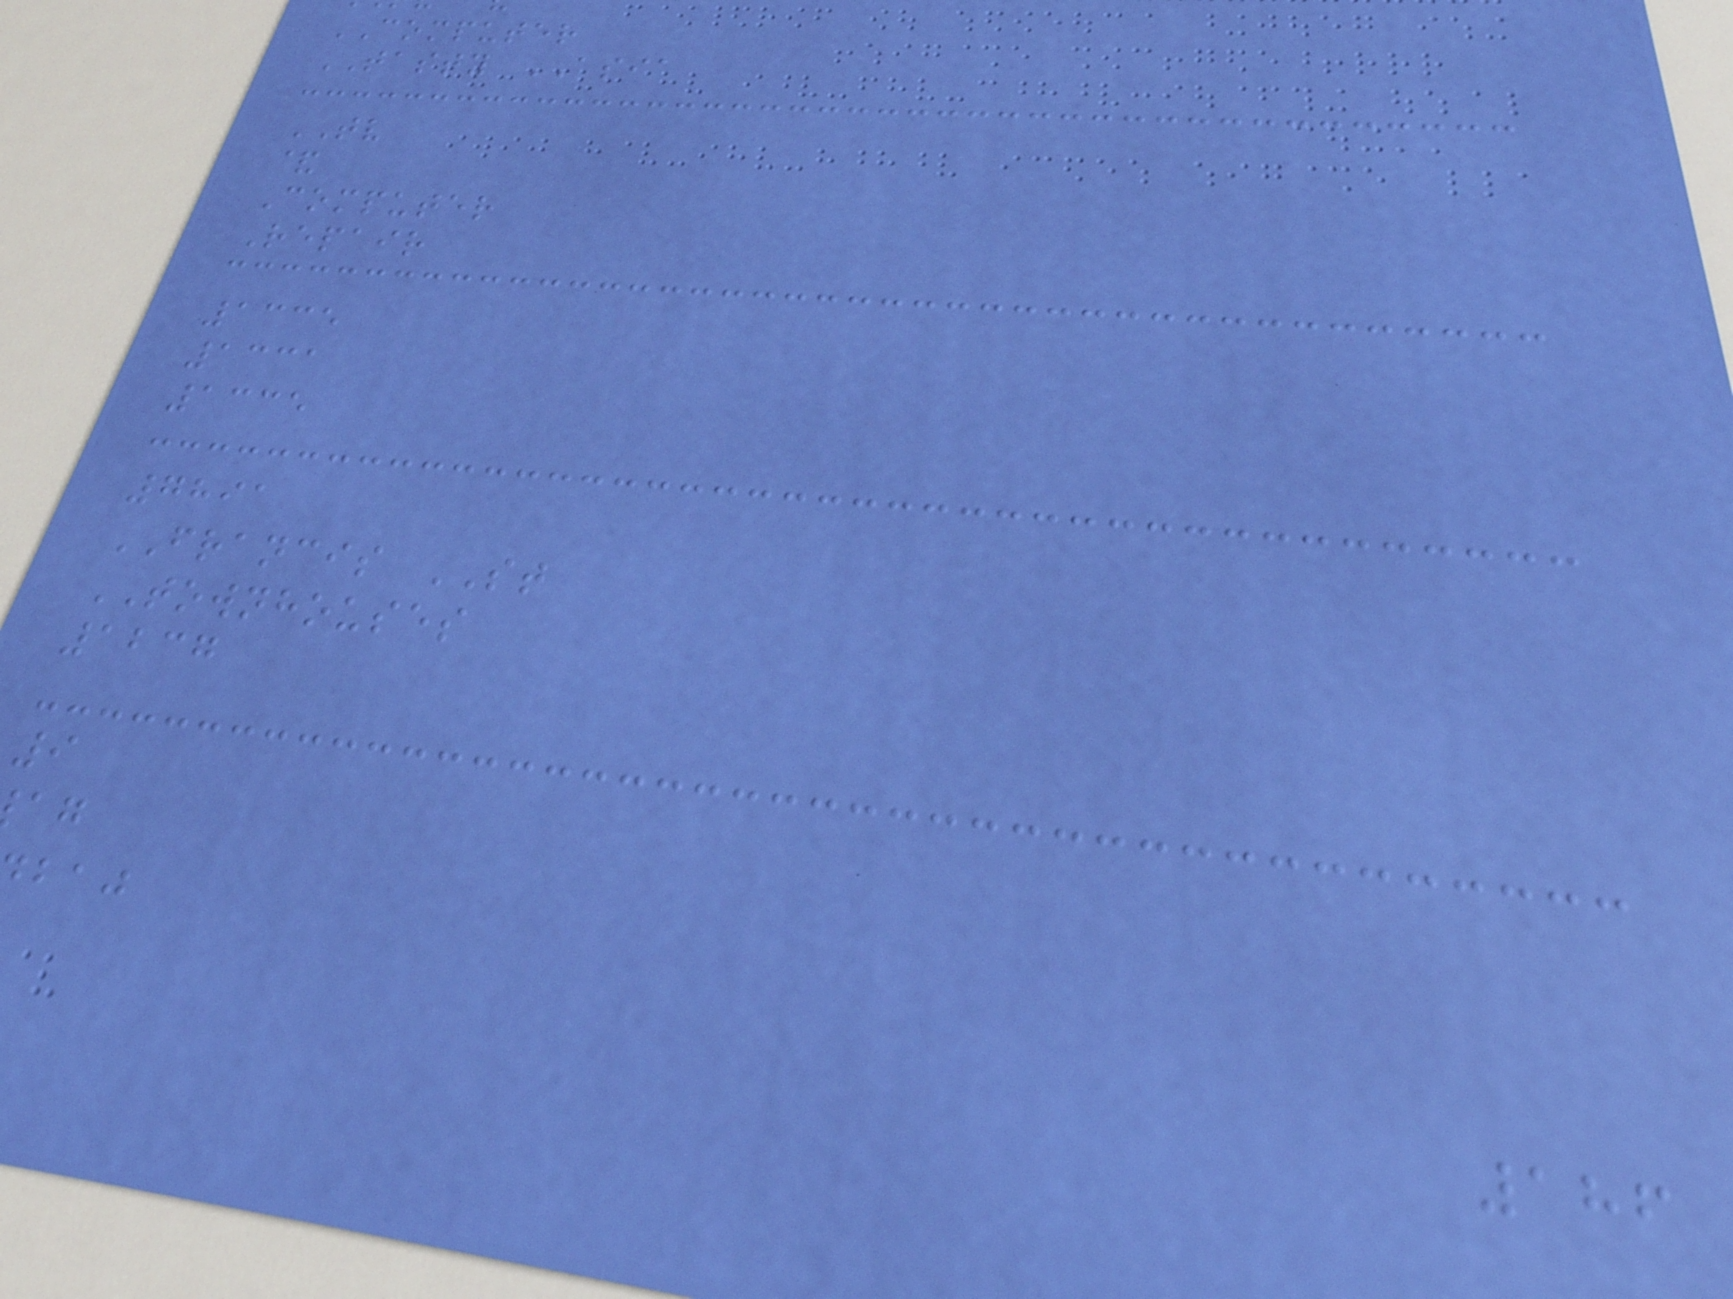COMPUTER
TASTY ASIA
TV
&
Computer
Repair
1335
1331
1335
7891
FRANCIS ST
TOWNHOUSES
1237
9
186
